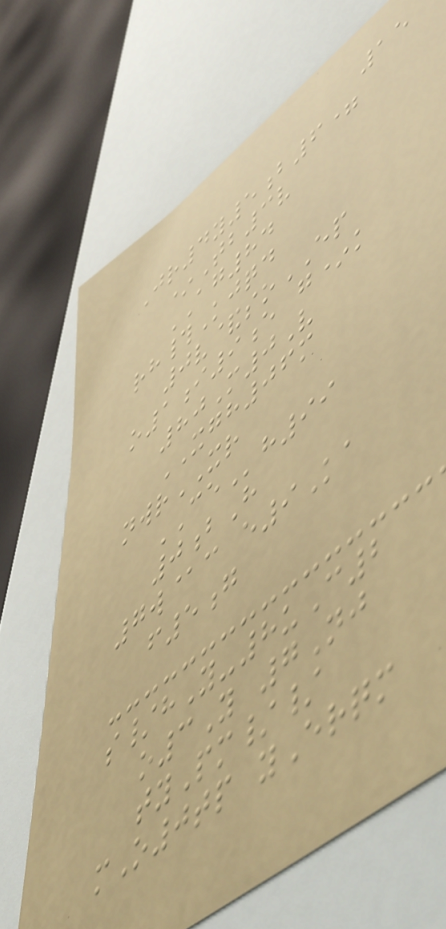15
Jr4y5b6=
*Tb3v
AG84
rh#Kjqd
0v&soEP
o1i9e g*k
80M0V
XGH06m
nwrXR
CEh99
0bH
7w@c e9Ka
f5g
s/hY-8uC2
o3Y 7Nj
tyPm//
mO0tp yErqm
